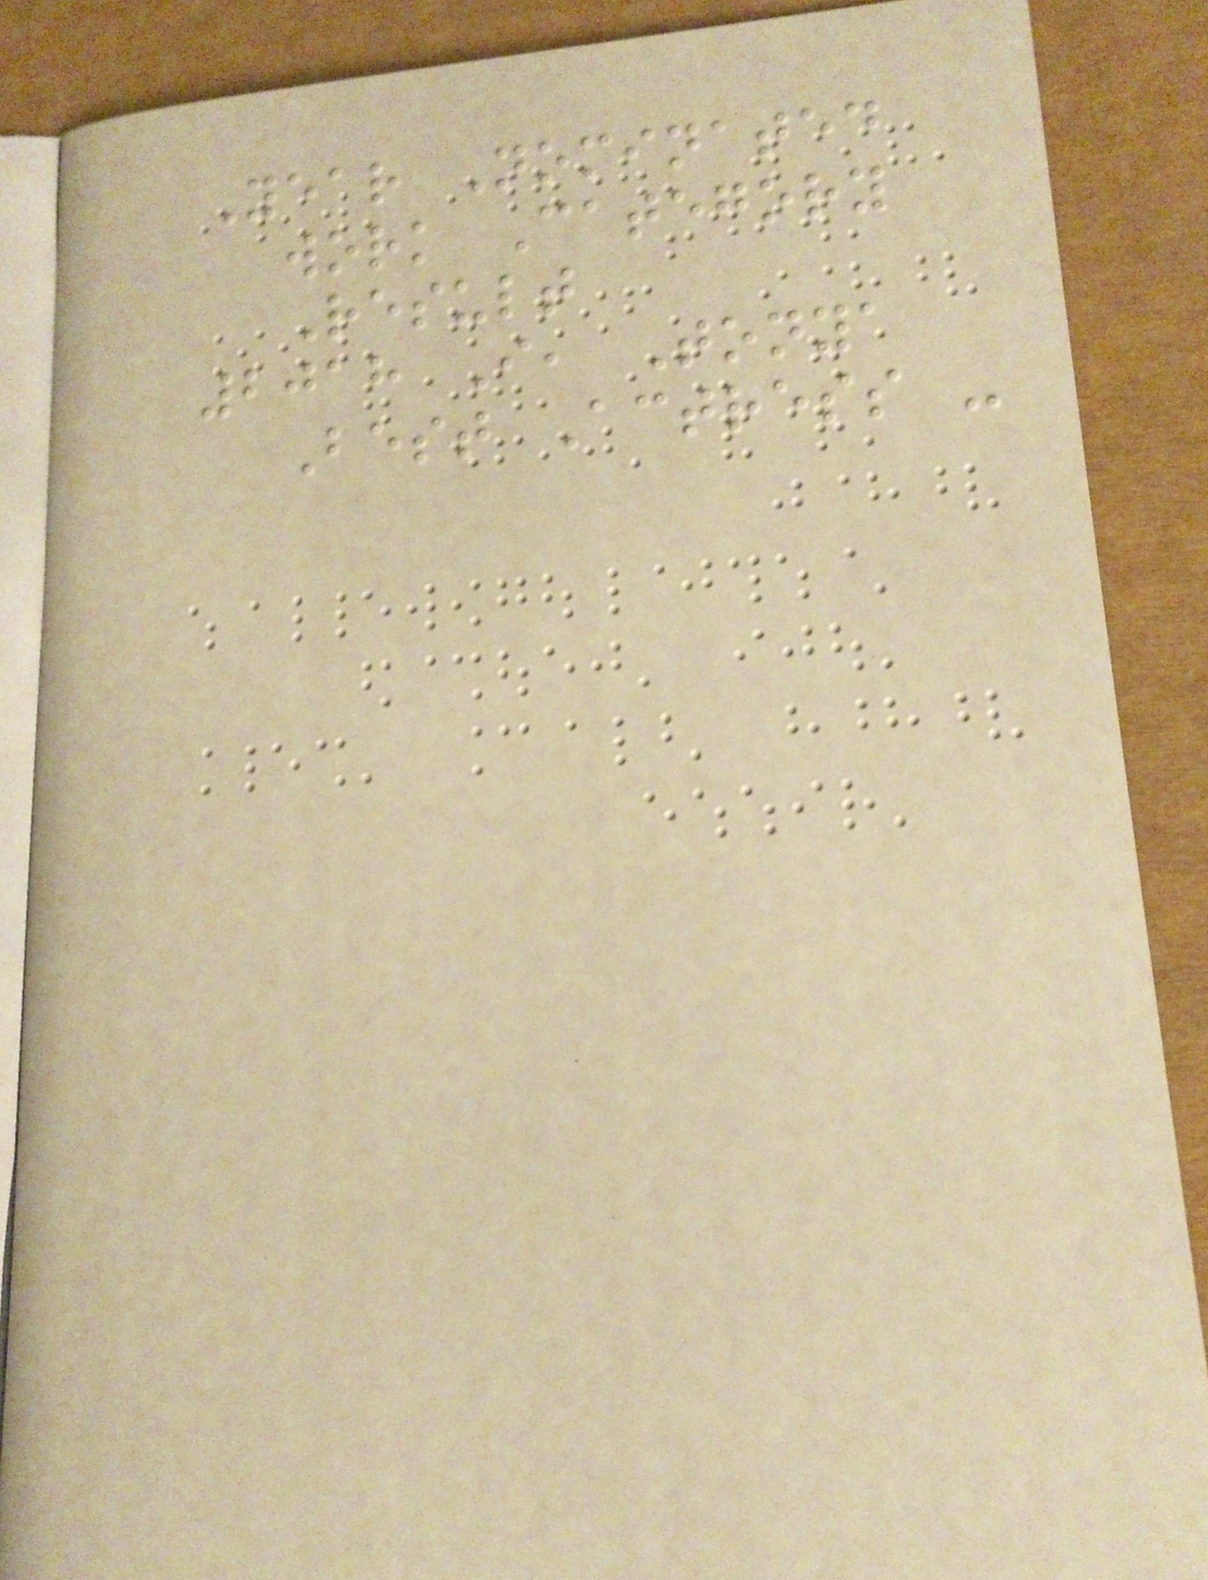Year Nominated
work Category
Result
2018 I, Tonya
Best Actress -
